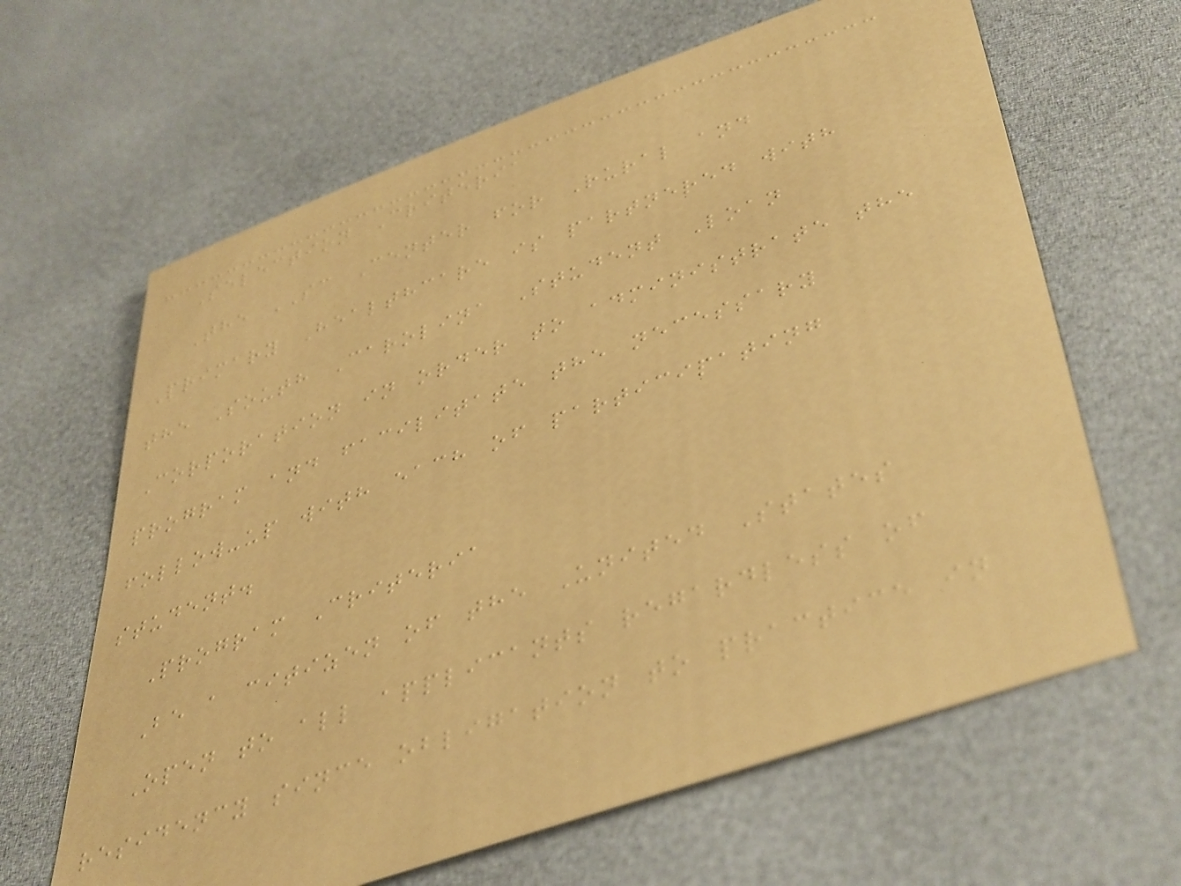Selection Criteria
The SC Center for Rural and
Primary Healthcare is partnered with
the South Carolina Student Loan
Corporation in order to administrate the
program and facilitate the necessary
follow-up with each of participating
student.
Program Criteria
Be a citizen of the United States
Open to all applicants regardless of
residency since obligation to practice in
